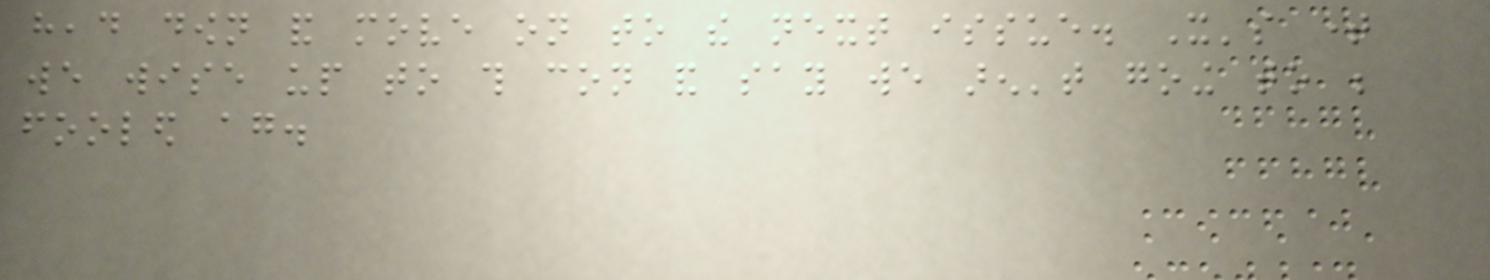head down and move on to the next issue. It's time
we wise up to this con and say we aren't going to be
fooled again.
